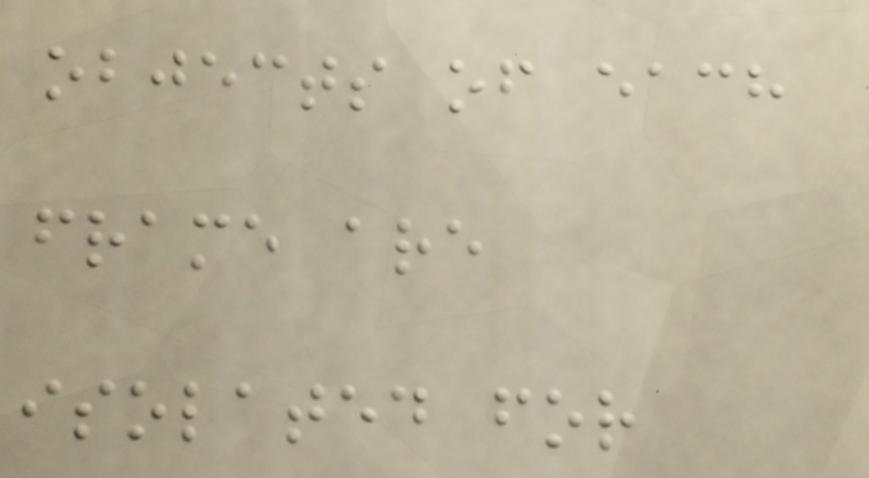objects of each
frame are
isolated for
